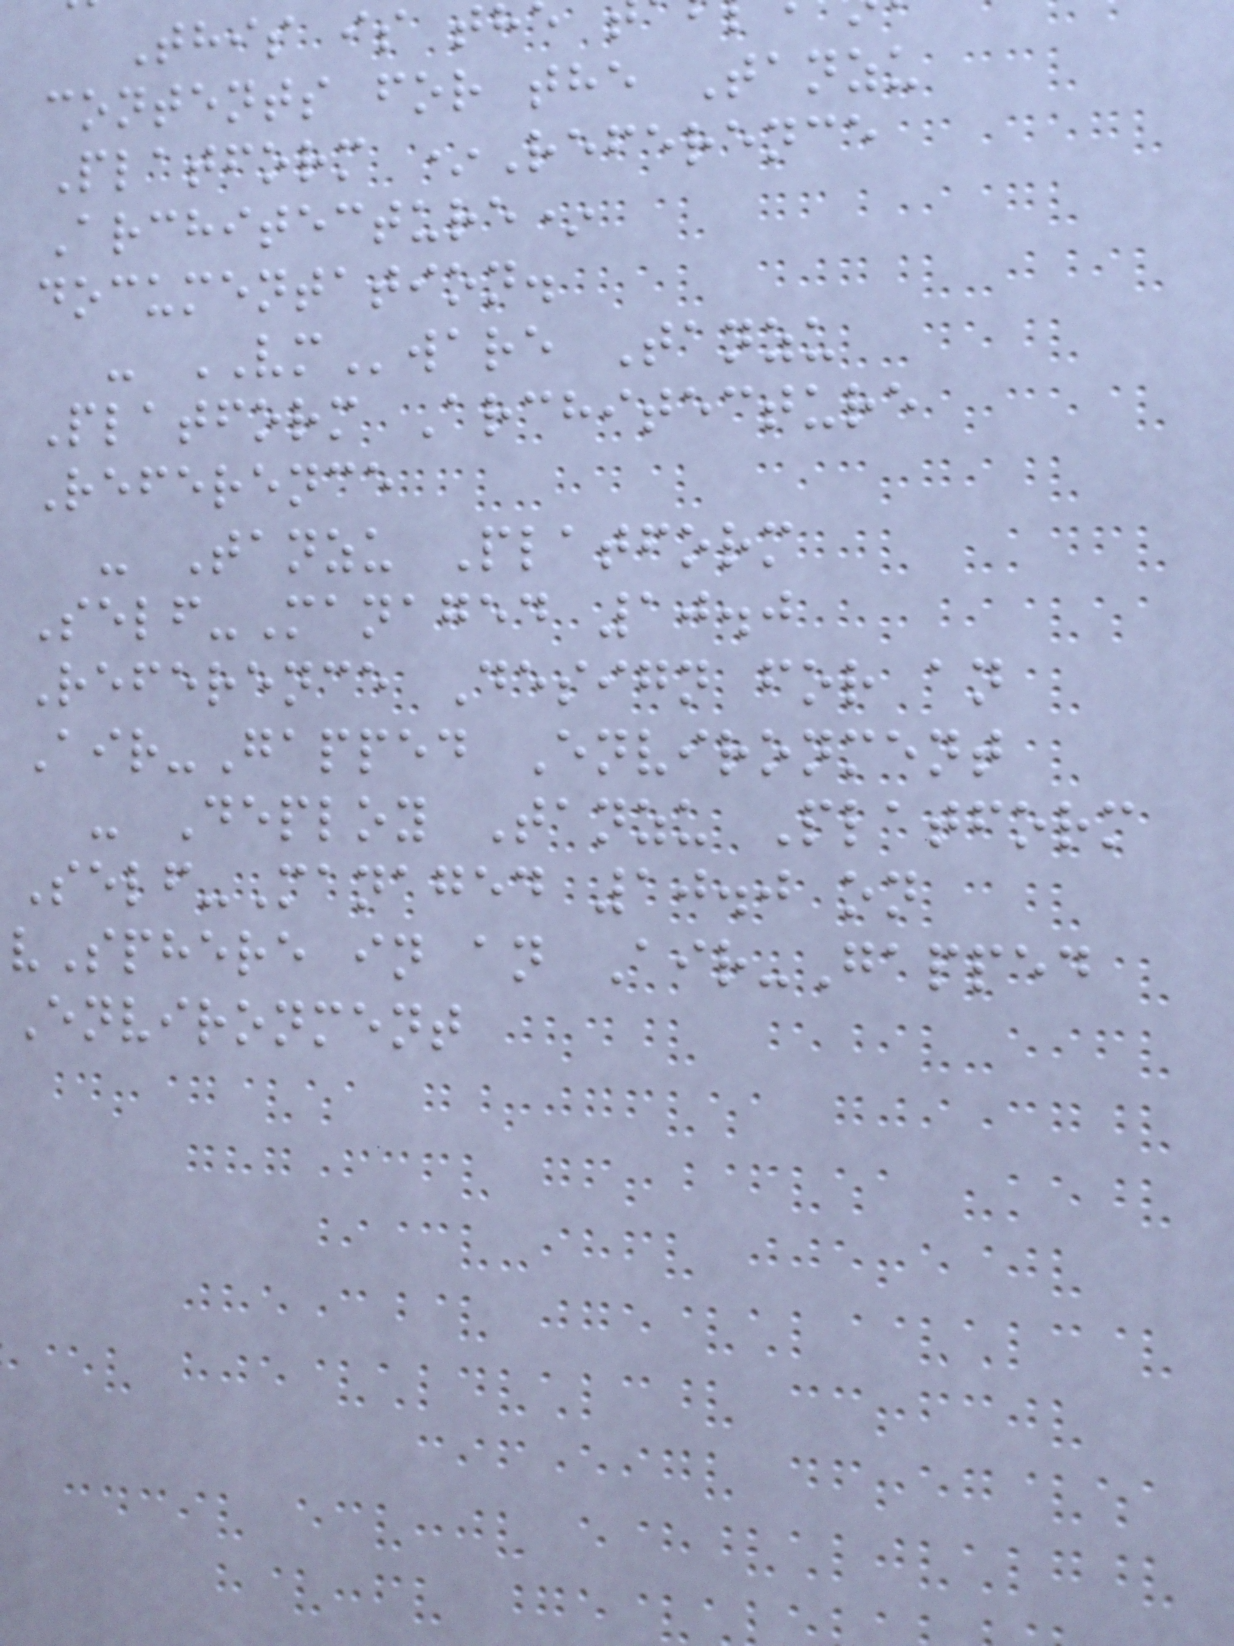This is th
contents for the Tanzu
Platform *Reference
Architecture*
documentation.
- VMware Tanzu
Platform Architecture
Reference
- Tanzu Platform
Self-Managed 10.0
Reference Design for an
Air-Gapped Environment
- Deploy Tanzu Platform
Self-Managed 10.0 on
vSphere in an Air-Gapped
Environment
